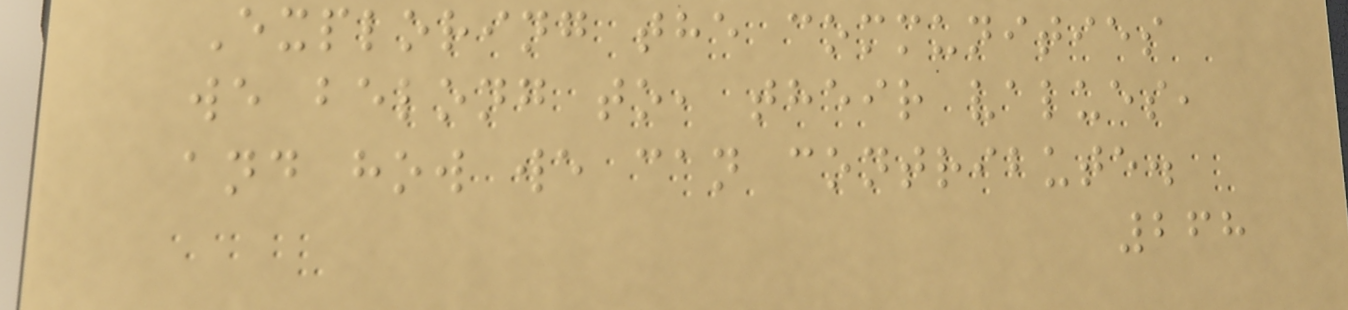Exploring the communities
we belong to, their values,
and how we can contribute.
268
